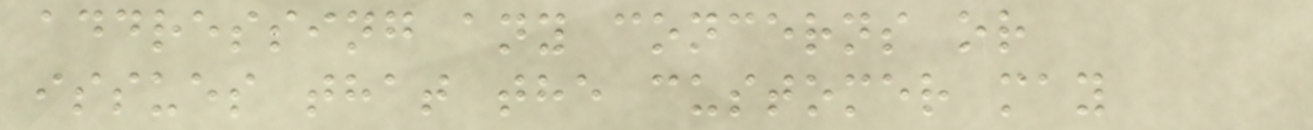addressing any concerns or
issues that the customer may
